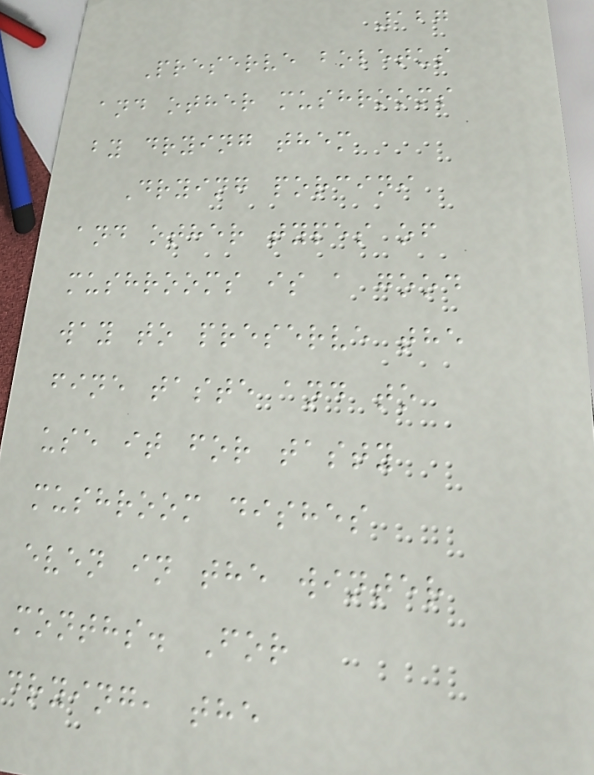127
Preserve boletus
and other mushrooms
by drying them
Drying porcini
and other types of
mushrooms is a good
way to preserve the
fine taste and to
use it for tasty
mushroom dishes
even in the winter
months. For
drying, the
